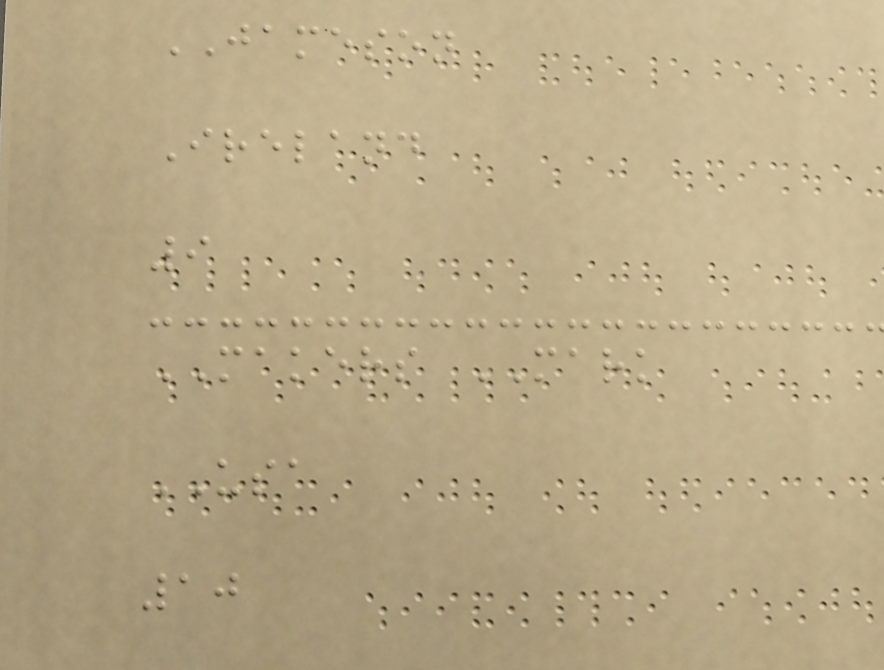JAMESON
Ireland
9
MAKERS MARK
USA
10
